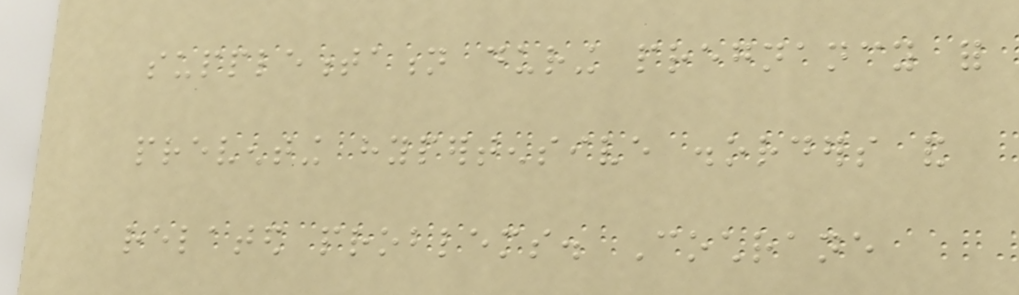supplementation during pregnancy for
preventing hypertensive disorders and
related problems. Cochrane
